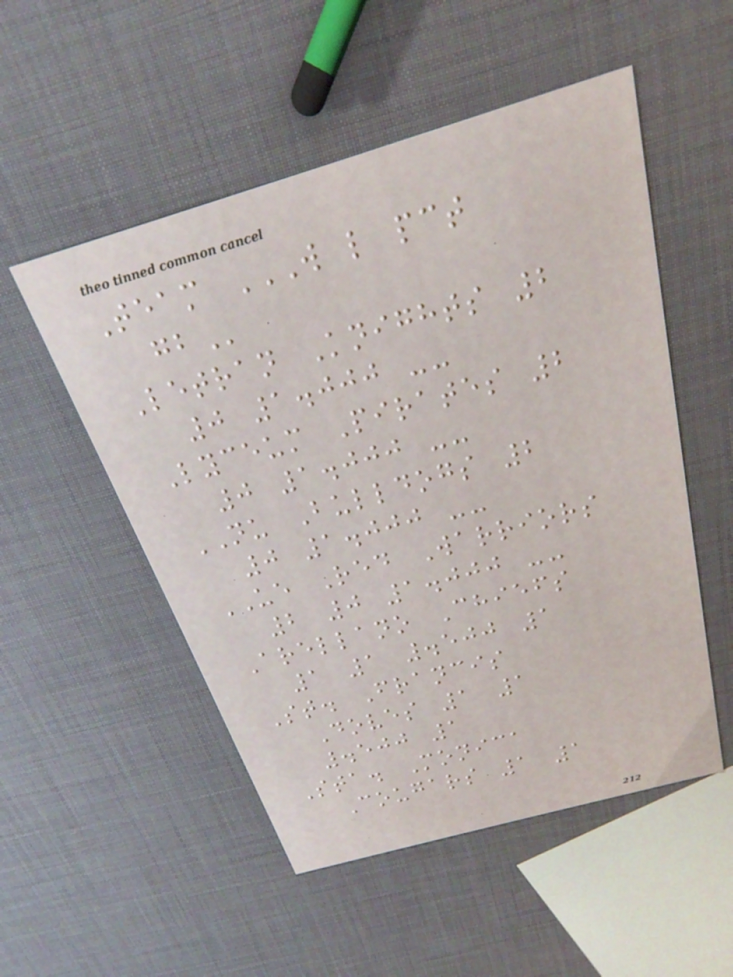Team W L PCT
GB
Letran Knights 2
0 1.000 --
Lyceum Pirates 2
0 1.000 --
NU Bulldogs 2
0 1.000 --
UE Red Warriors
2 0 1.000 --
Arellano Chiefs
1 1 .500 1
St. Francis
Doves 1 1
.500 1
Sta. Monica
Cougars 1 1
